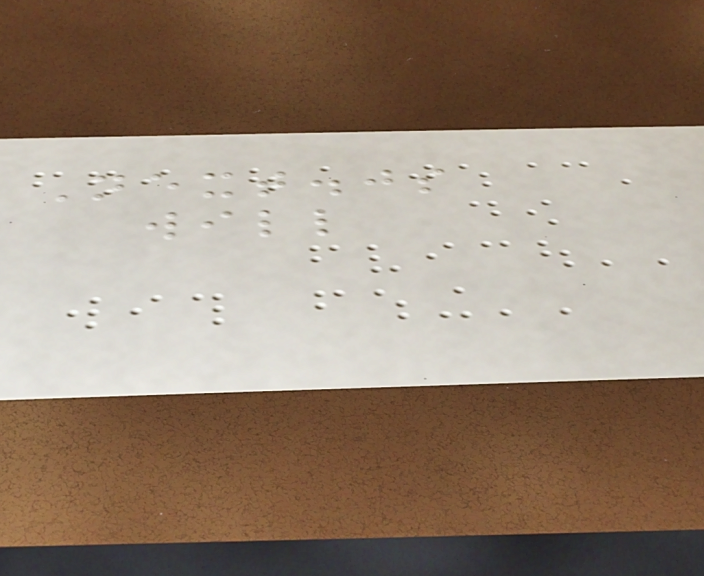Next.js
will
